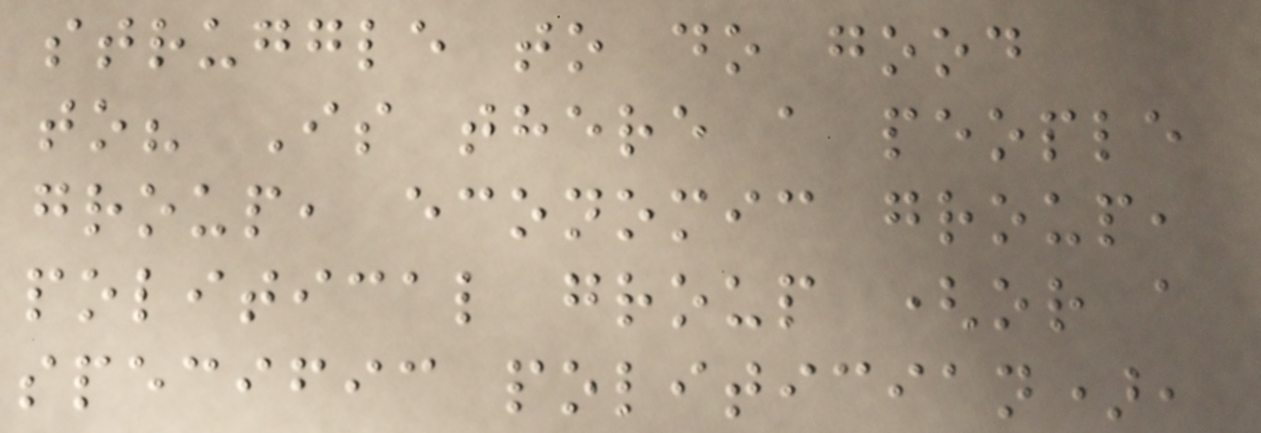struggle to do good
to? Is there a people
group, economic group,
political group (or a
specific politician),
